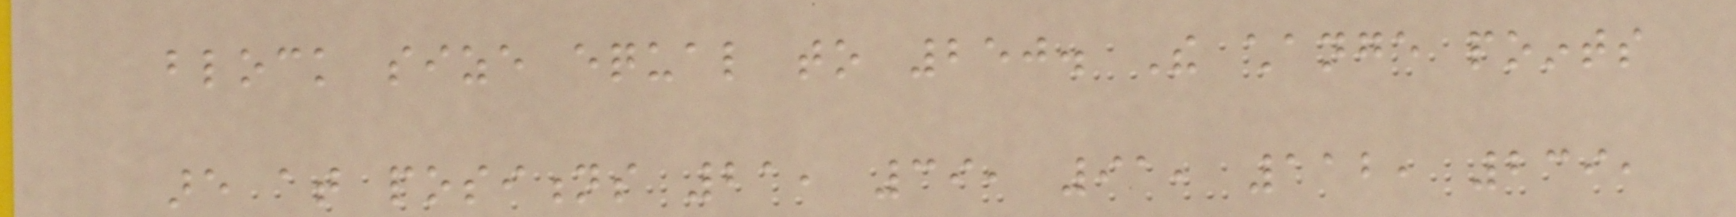block size equal to 250. The change points
are at positions 21, 39, 91, 112, 239,
